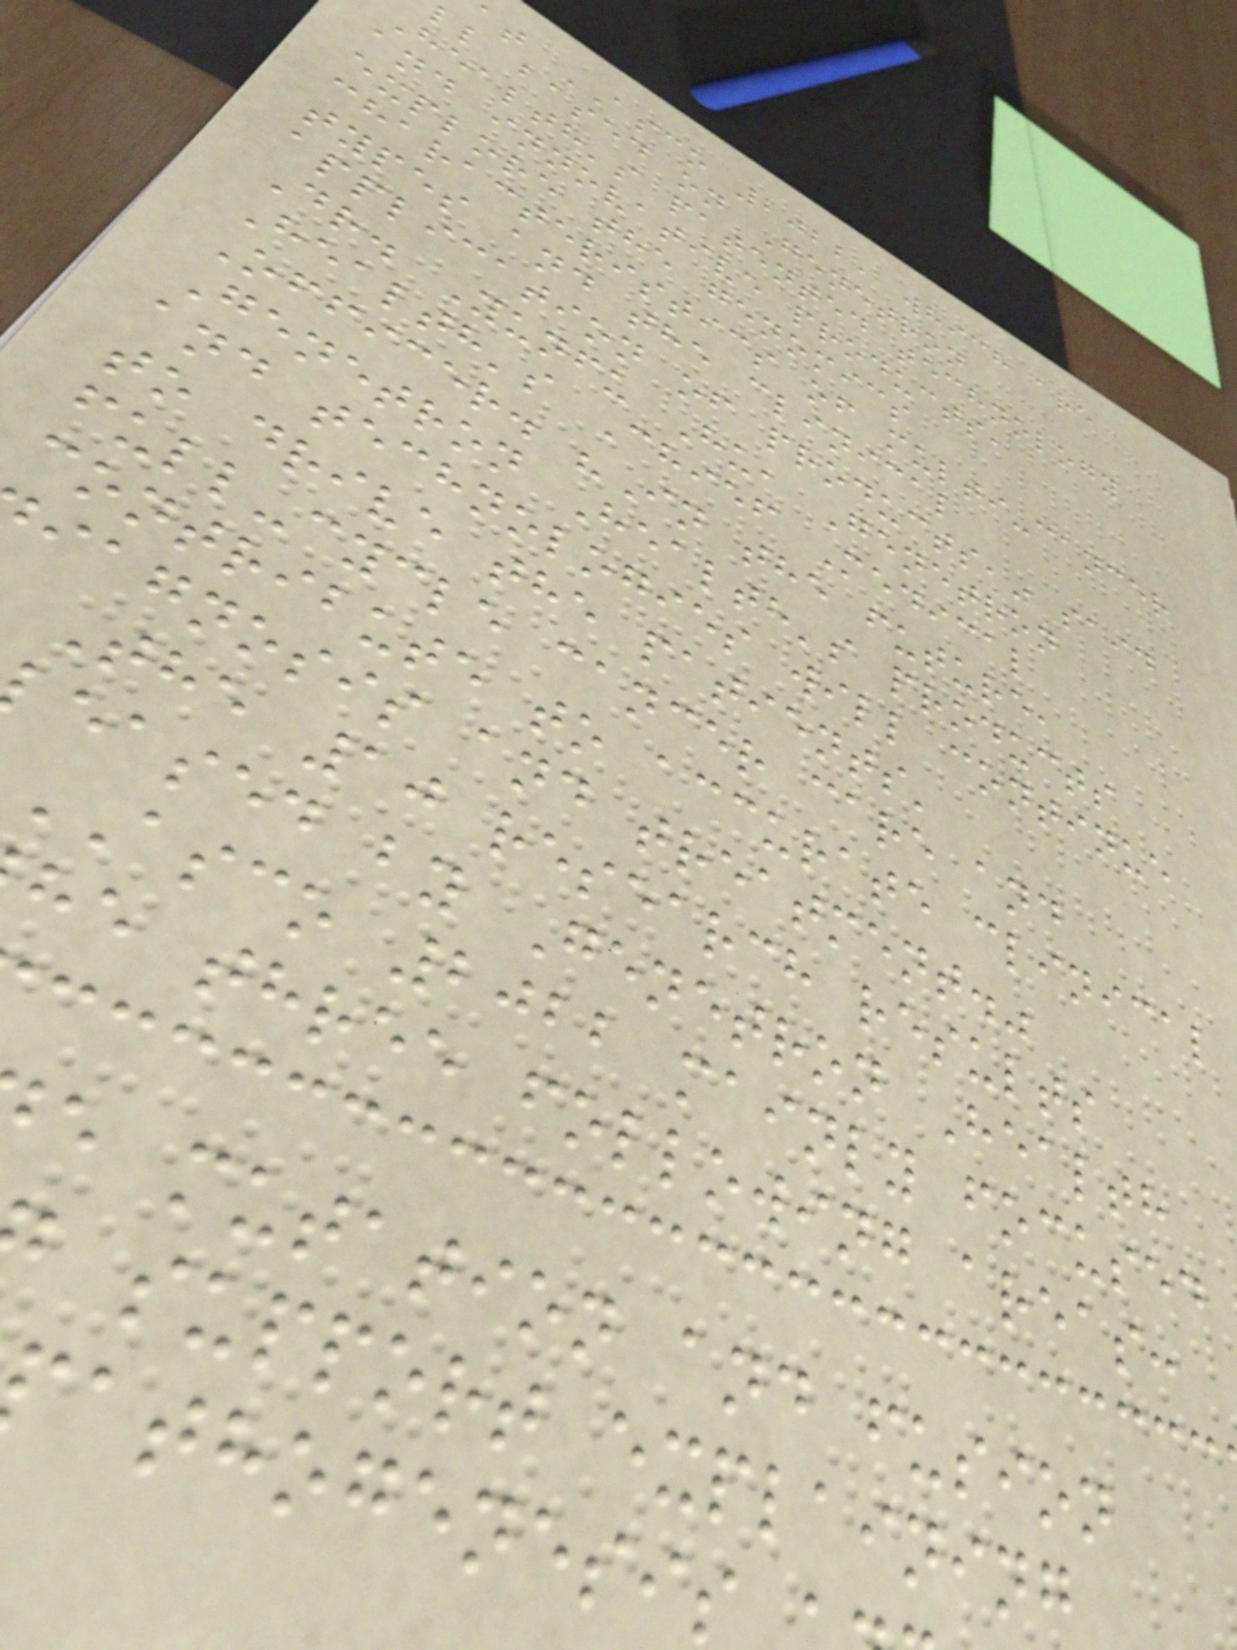at ASCO 2022, which are
ll based on Genetron
Health's patented technology
and innovative products,
explore the genomics
characteristics of multi-cancer
types and the clinical
application of products," said
Dr. Yunfu Hu, Genetron
Health's Chief Medical
Officer. "In the future,
Genetron Health's products
and technologies will continue
to drive the patients'
full-cycle cancer care and
contribute to accurate clinical
iagnosis and treatment."
The 10 research results
eased by Genetron Health
ASCO 2022 mainly focused
he three following areas:
e mutation and fusion
support explaining
athogenesis
